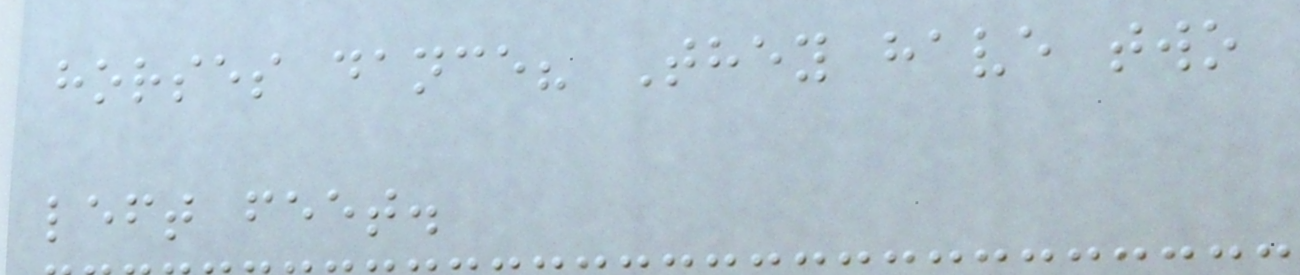horses dance? They have two
left feet.
